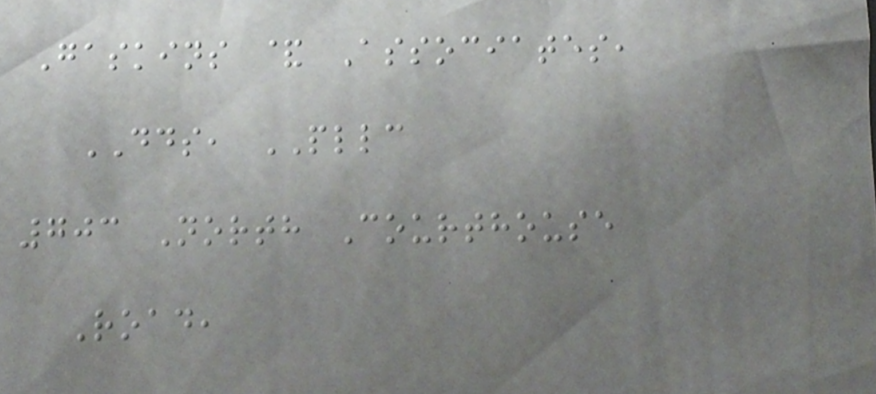Gaskins & Associates,
DDS, PLLC
703 North Courthouse
Road,
